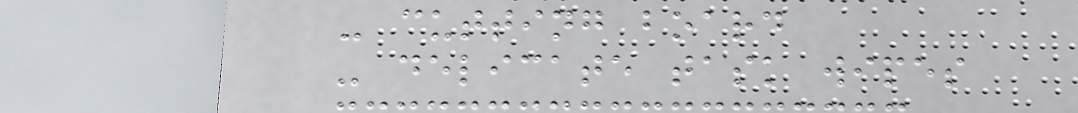- cutting board
- delicate task wipes
